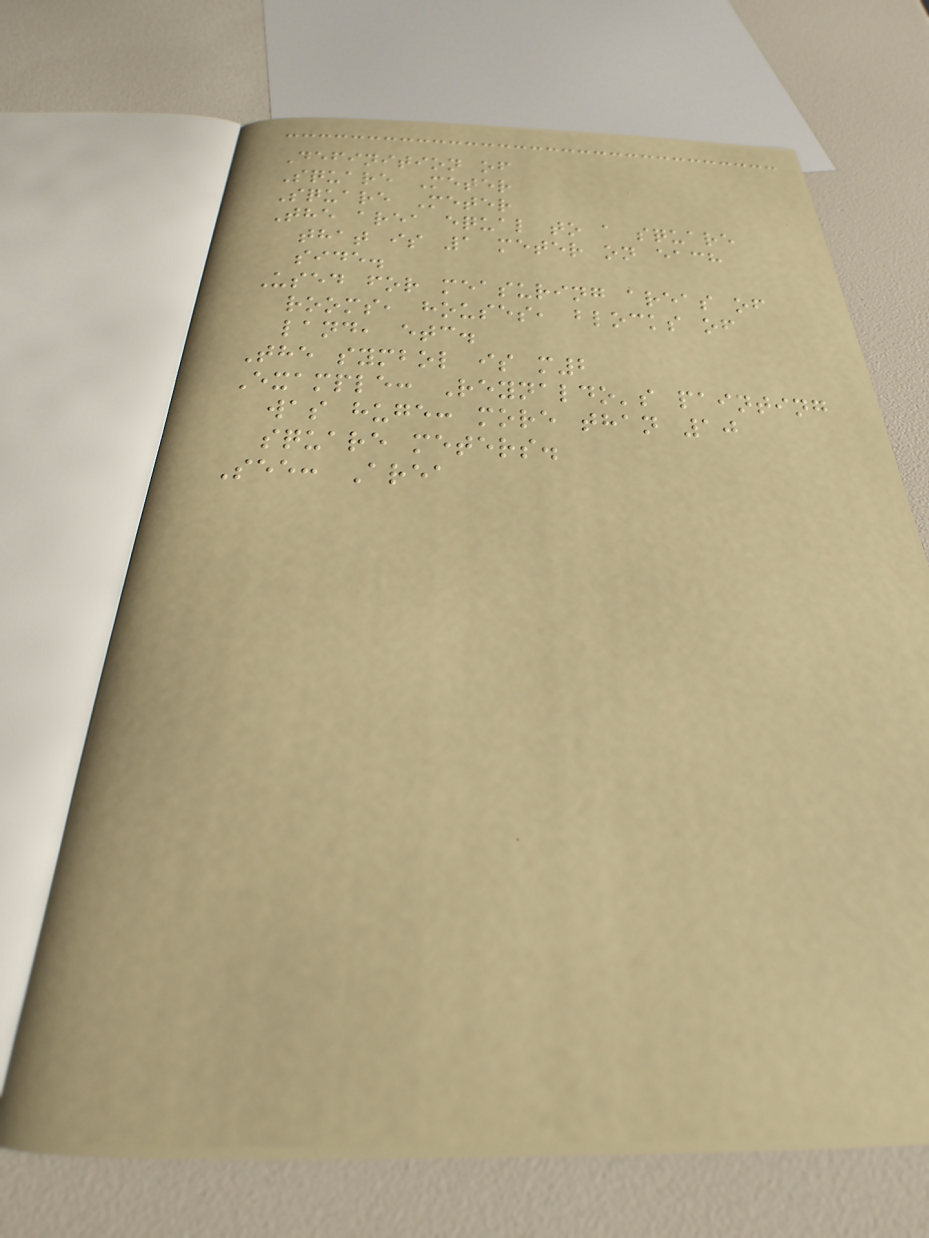Definition of
Square Meter
Square Meter
The area equal to a square
that is 1 meter on each
side.
Used for measuring areas of
rooms, houses, blocks of
land, etc.
The symbol is m2
Example: Reynaldo's painting
was huge: more than 10
square meters.
See: Area
